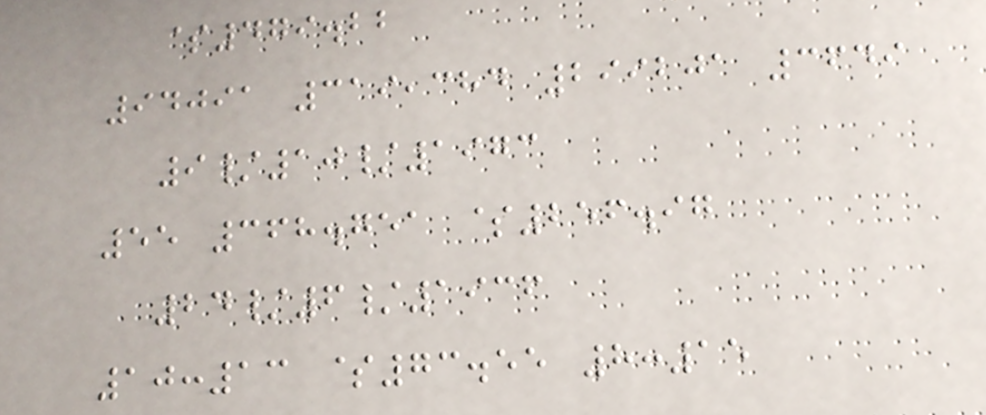$479.22
94091 319,384 299201 3649
9/10/1973
55 368.751 $256.97
24/6/1936
10:13 $73.55 8:15
